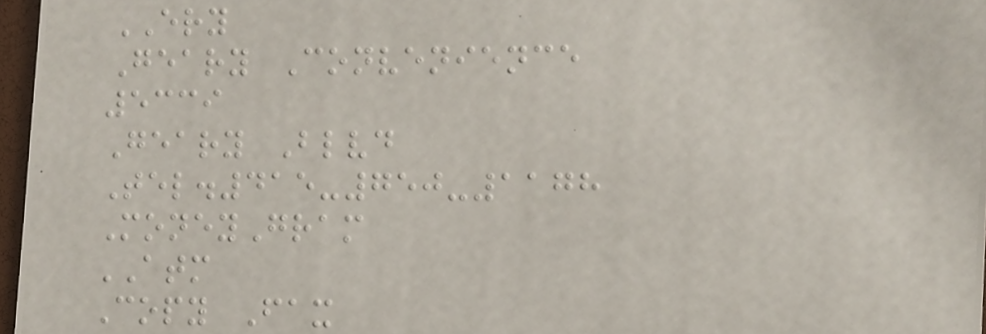ERY
Geary Convenience
5339
Geary Blvd
Tel.415-750-1178
MoneyGram
ATM
Copy Fax
